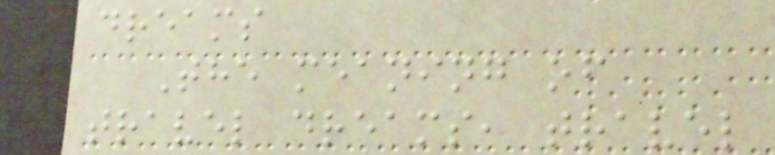dreams
The meaning of
travel dreams, travel
